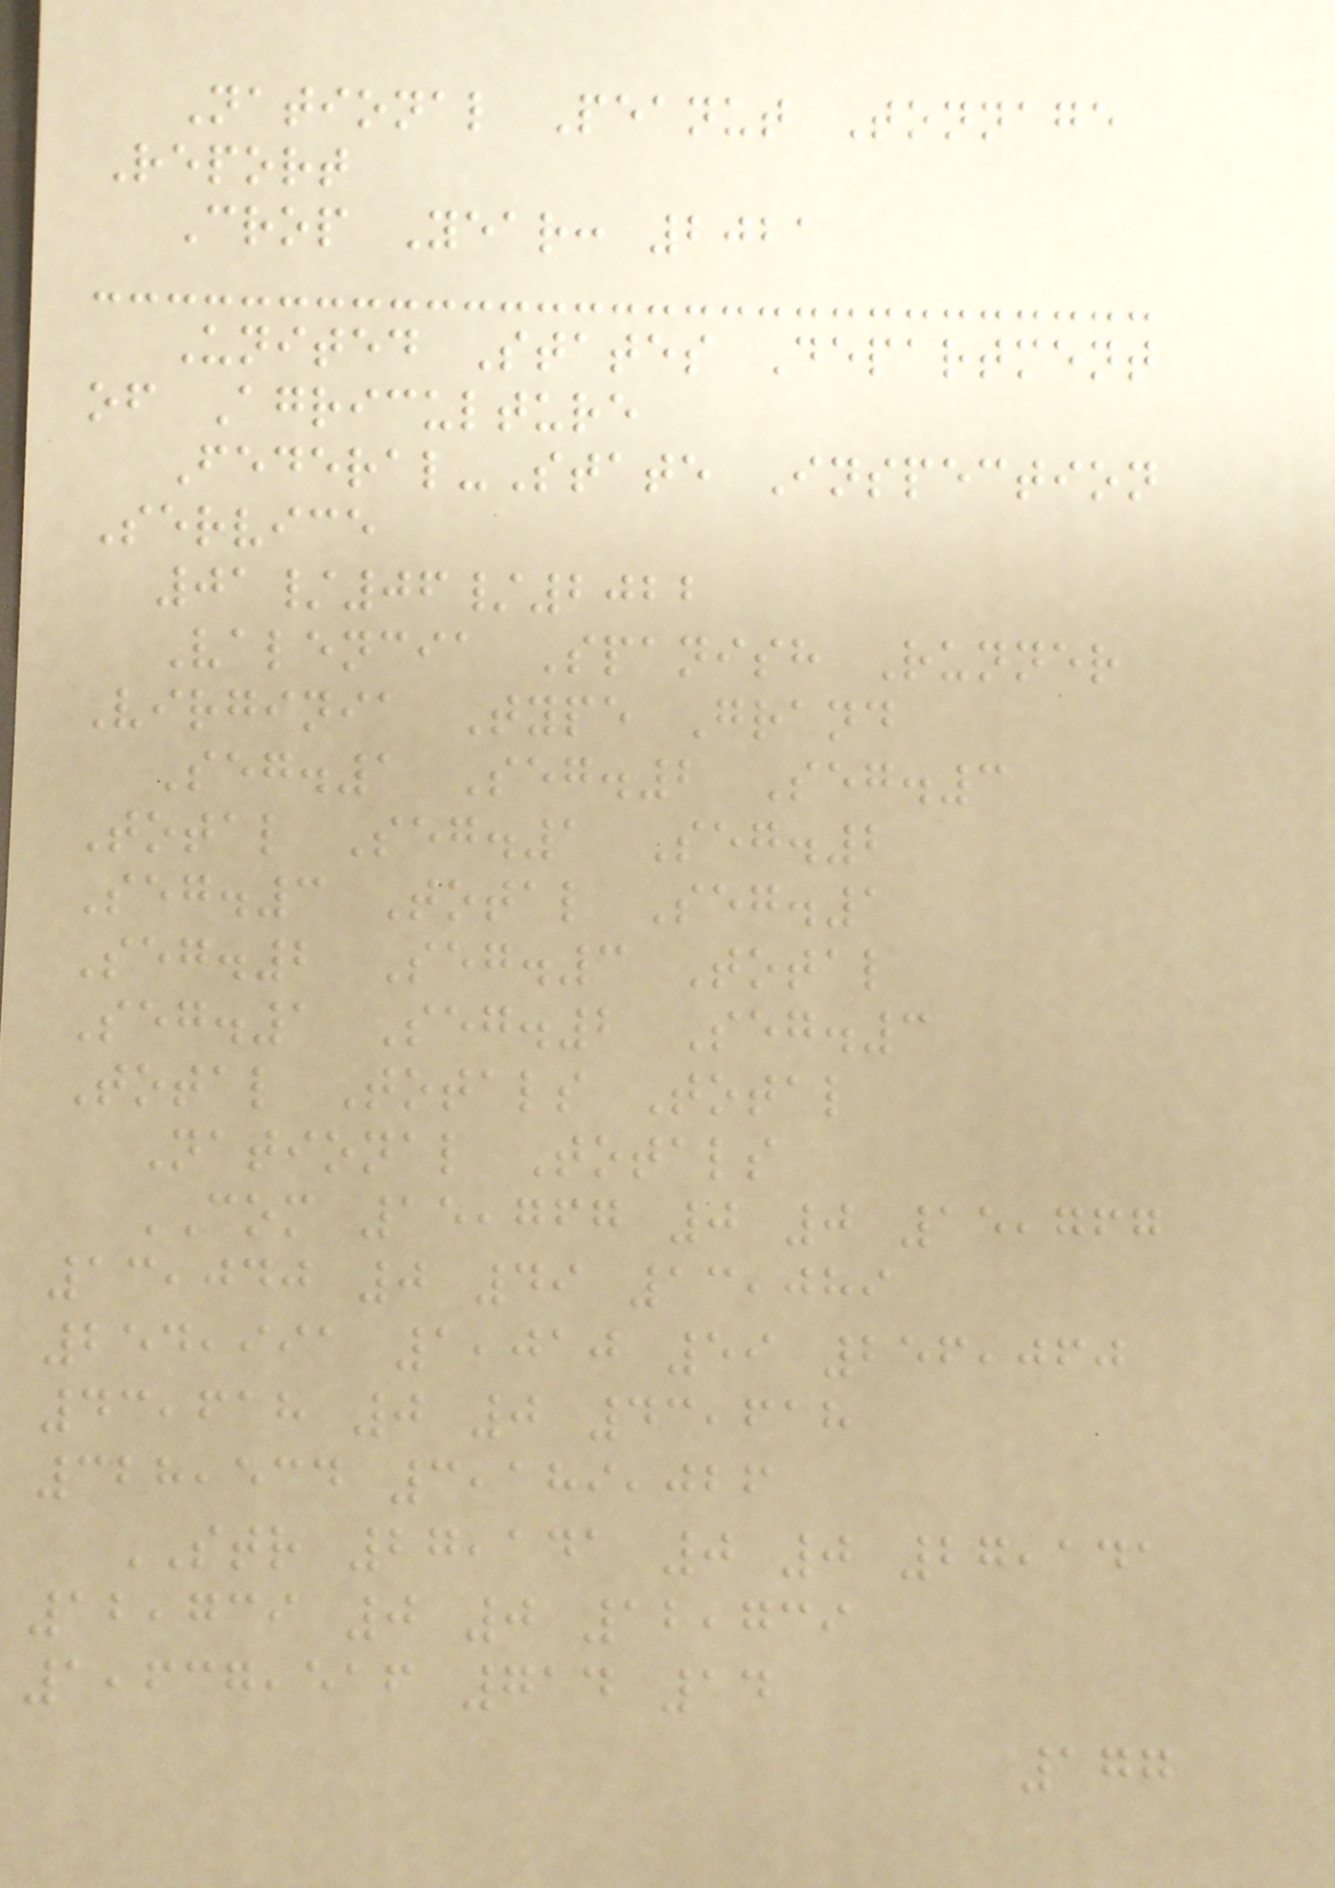National Peanut Tonnage
Report
Crop Year: 2021
United States Department
of Agriculture
Federal-State Inspection
Service
01/06/2022
Valencia Spanish Runner
Virginia Type Grand
Seg.1 Seg.2 Seg.3
Total Seg.1 Seg.2
Seg.3 Total Seg.1
Seg.2 Seg.3 Total
Seg.1 Seg.2 Seg.3
Total Totals Total
National Totals
COM 15,767 0 0 15,767
13,040 0 49 13,089
254,991 1,010 59 256,060
43,618 0 0 43,618
328,534 3,189,026
STR 27,141 0 0 27,141
12,739 0 0 12,739
1,637,516 714 14
177
